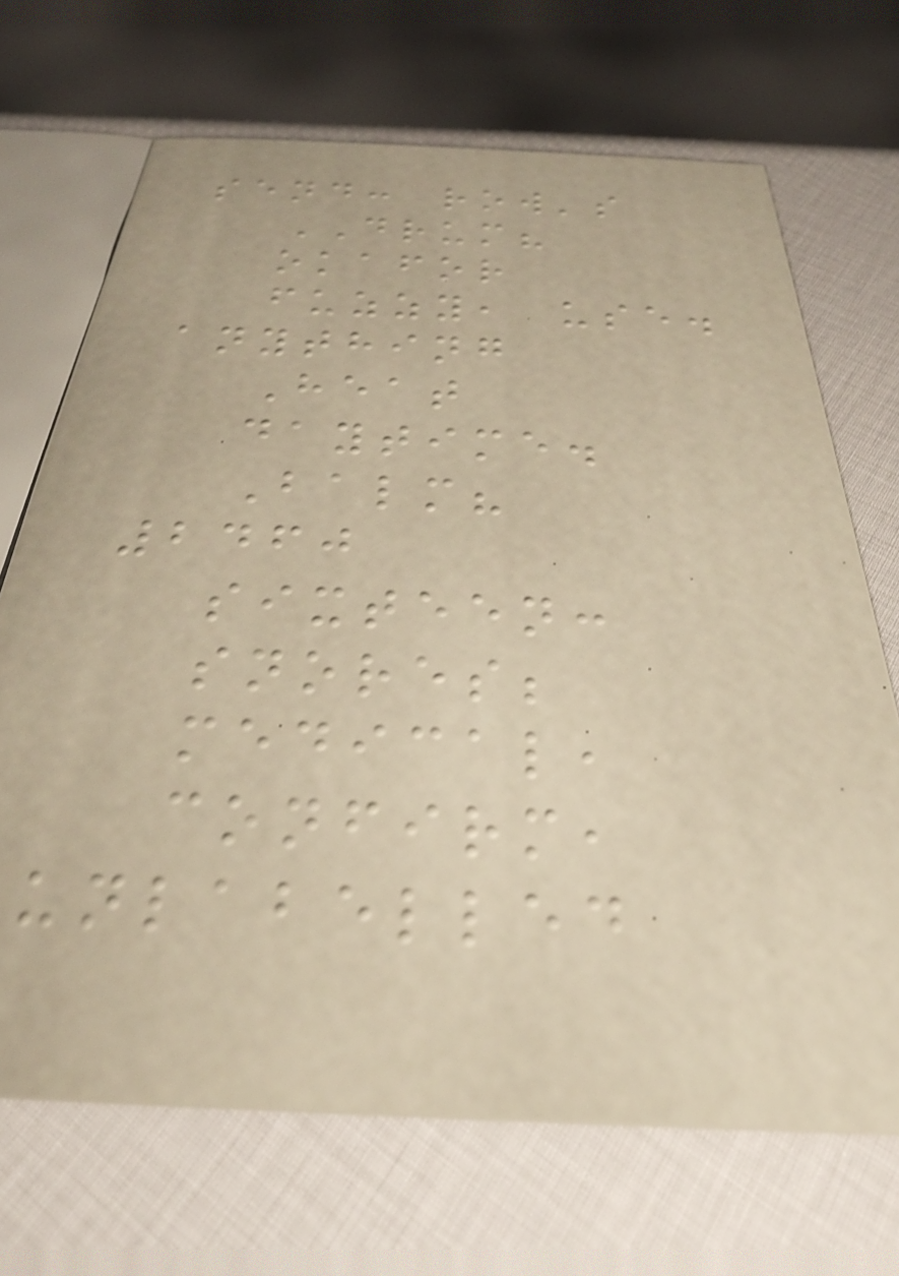send: row's
DRUM?
okafor
fuzzy, use.
anything
Heat
daytime.
Balm?
2460
sixteen:
snores;
medical,
confirm,
unlabelled
